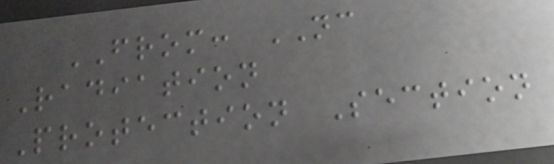FROM: NC
Radiation
Protection Section
